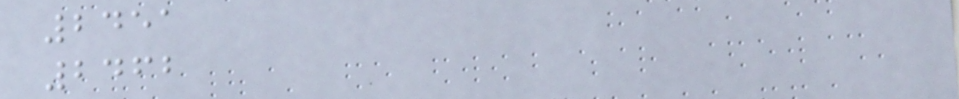2451
2462
